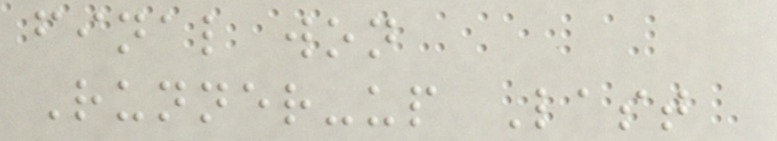final won
Runner-up Last
